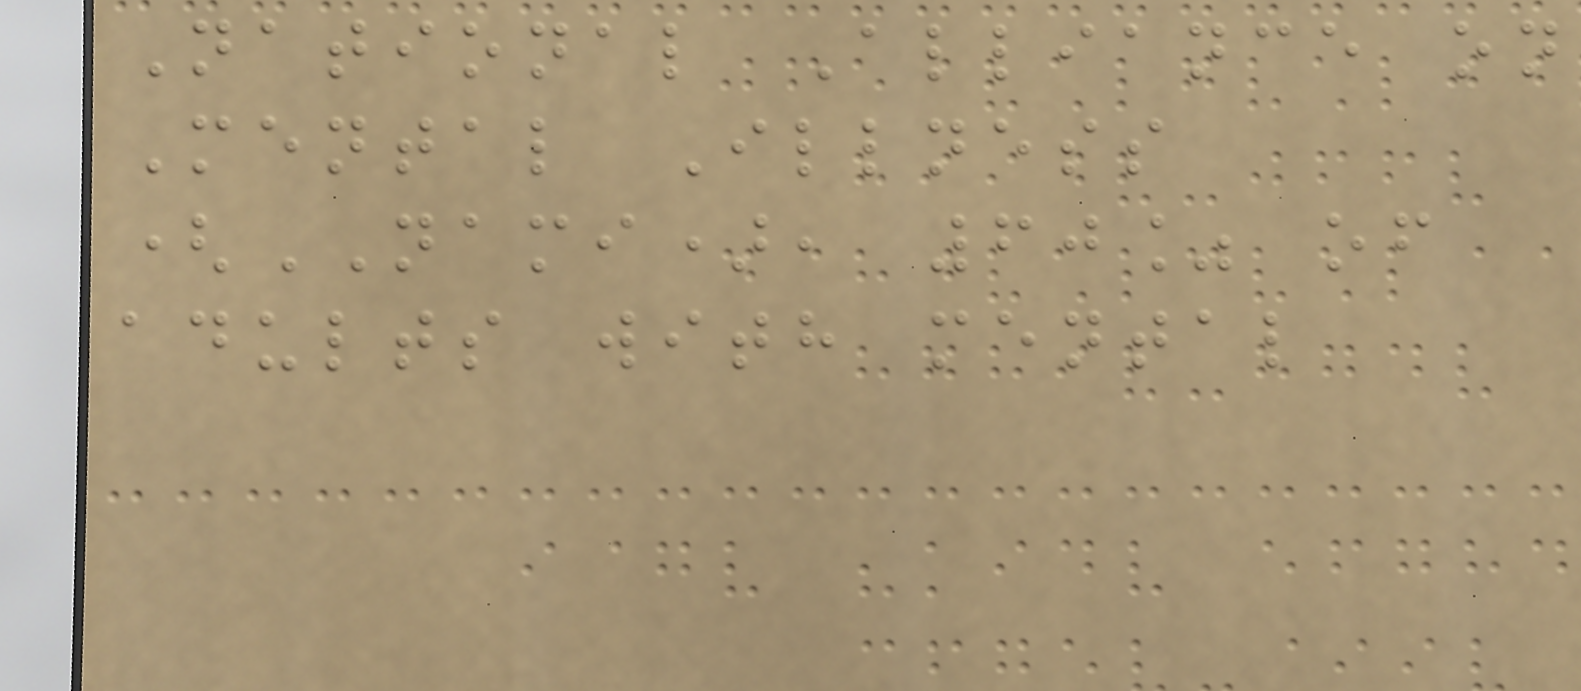National Alliance on
Mental Illness
(NAMI), 60% of
adults with mental
